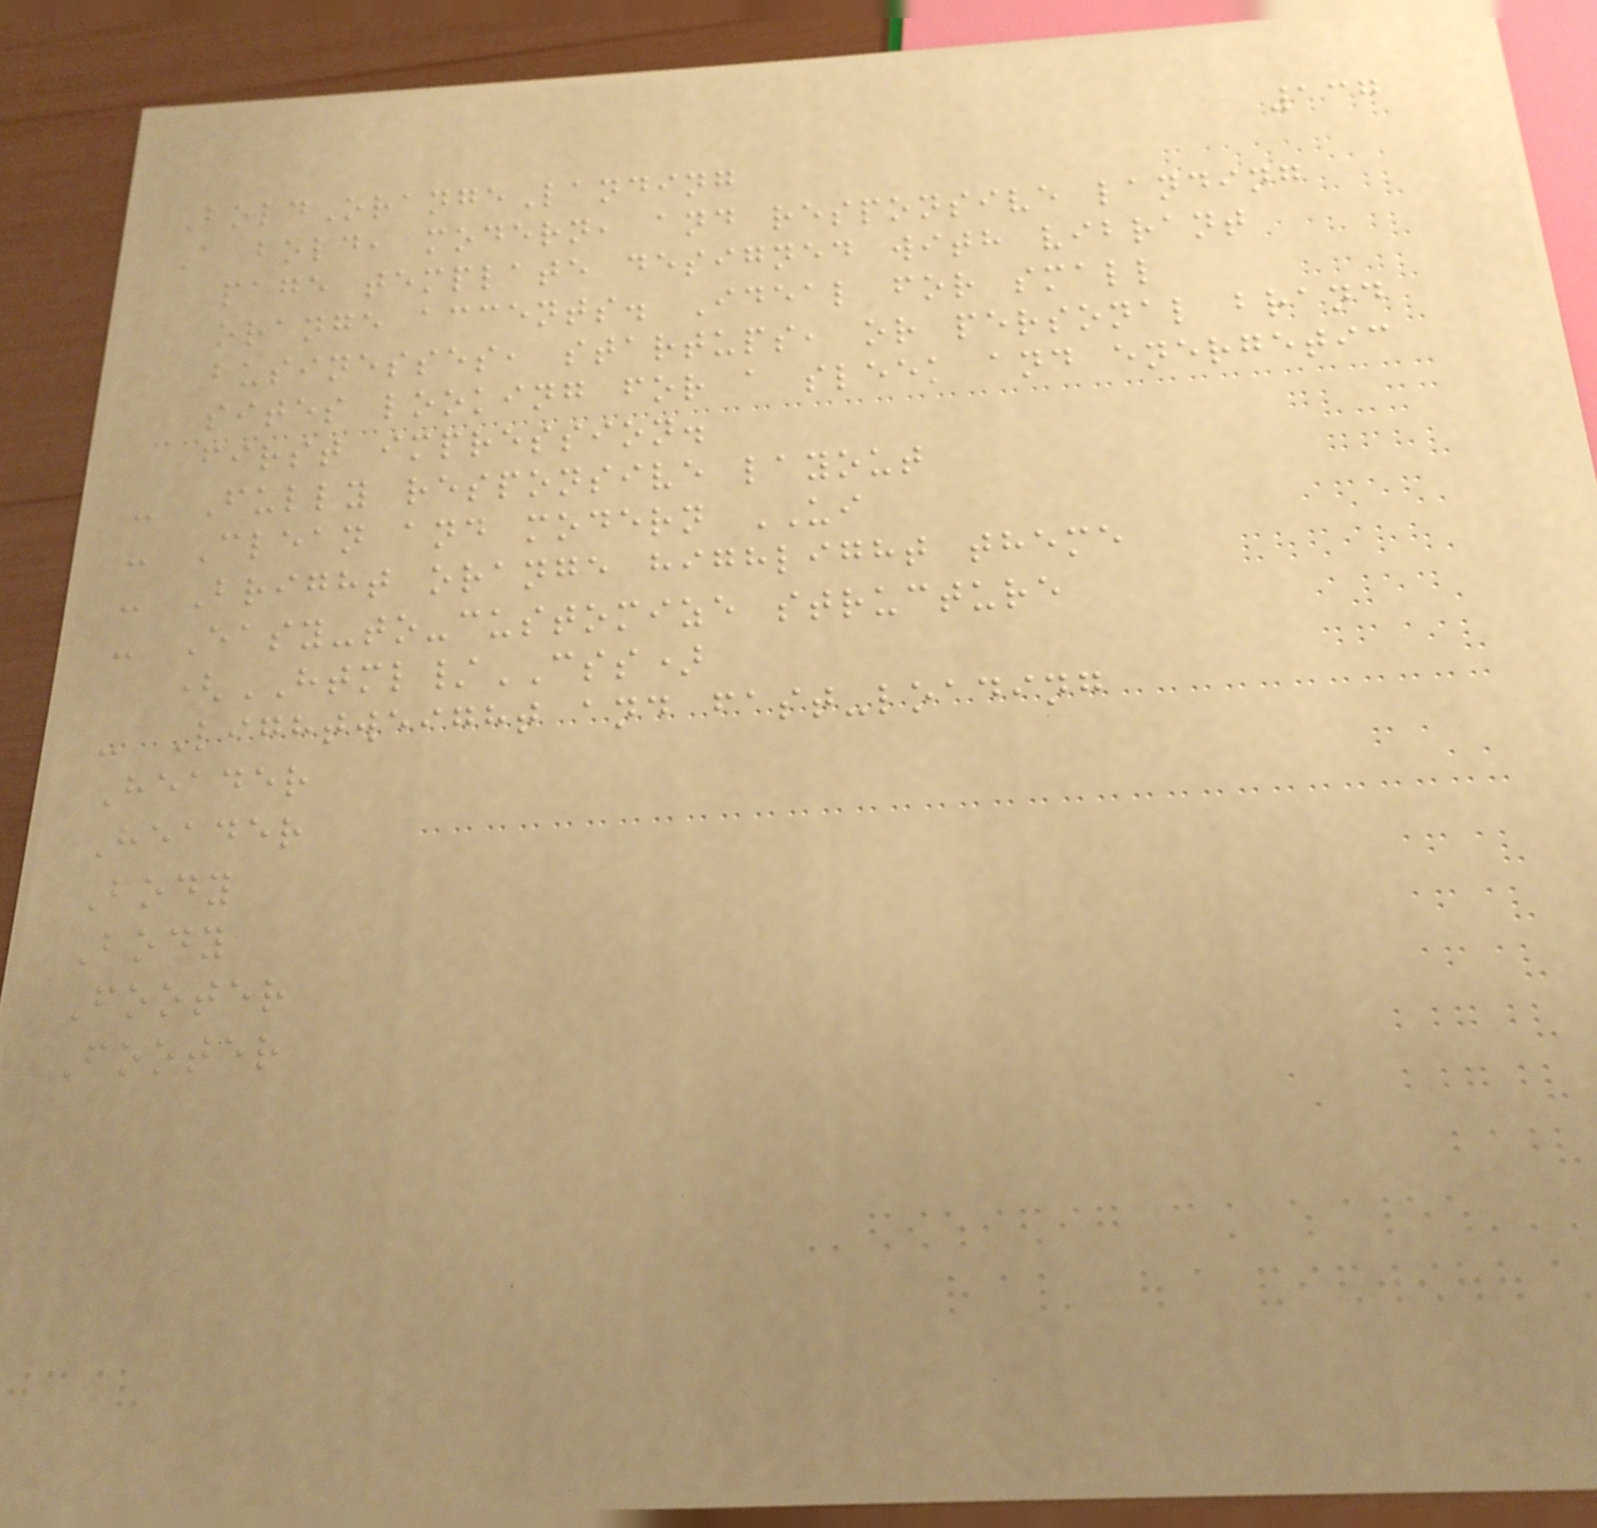137
BoldOrangeLanding
A bold, modern, and responsive landing
page template designed with vibrant
orange accents. Ideal for small
businesses, startups, or personal brand
sites looking for a sleek and energetic
first impression.
- Fully responsive layout
- Clean and modern UI
- Bright orange highlight theme
- Easy-to-customize structure
(HTML/CSS)
- Lightweight and fast-loading
Header
Header
Body
Body
Footer
Footer
